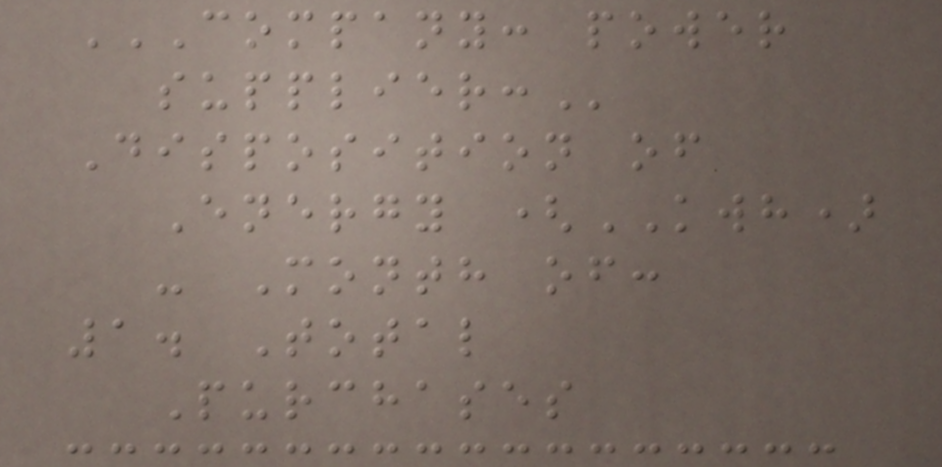COMPANY: POWER
SUPPLIER:
Disposition of
Energy (KWH)
- Month of:
1. Total
Purchases
